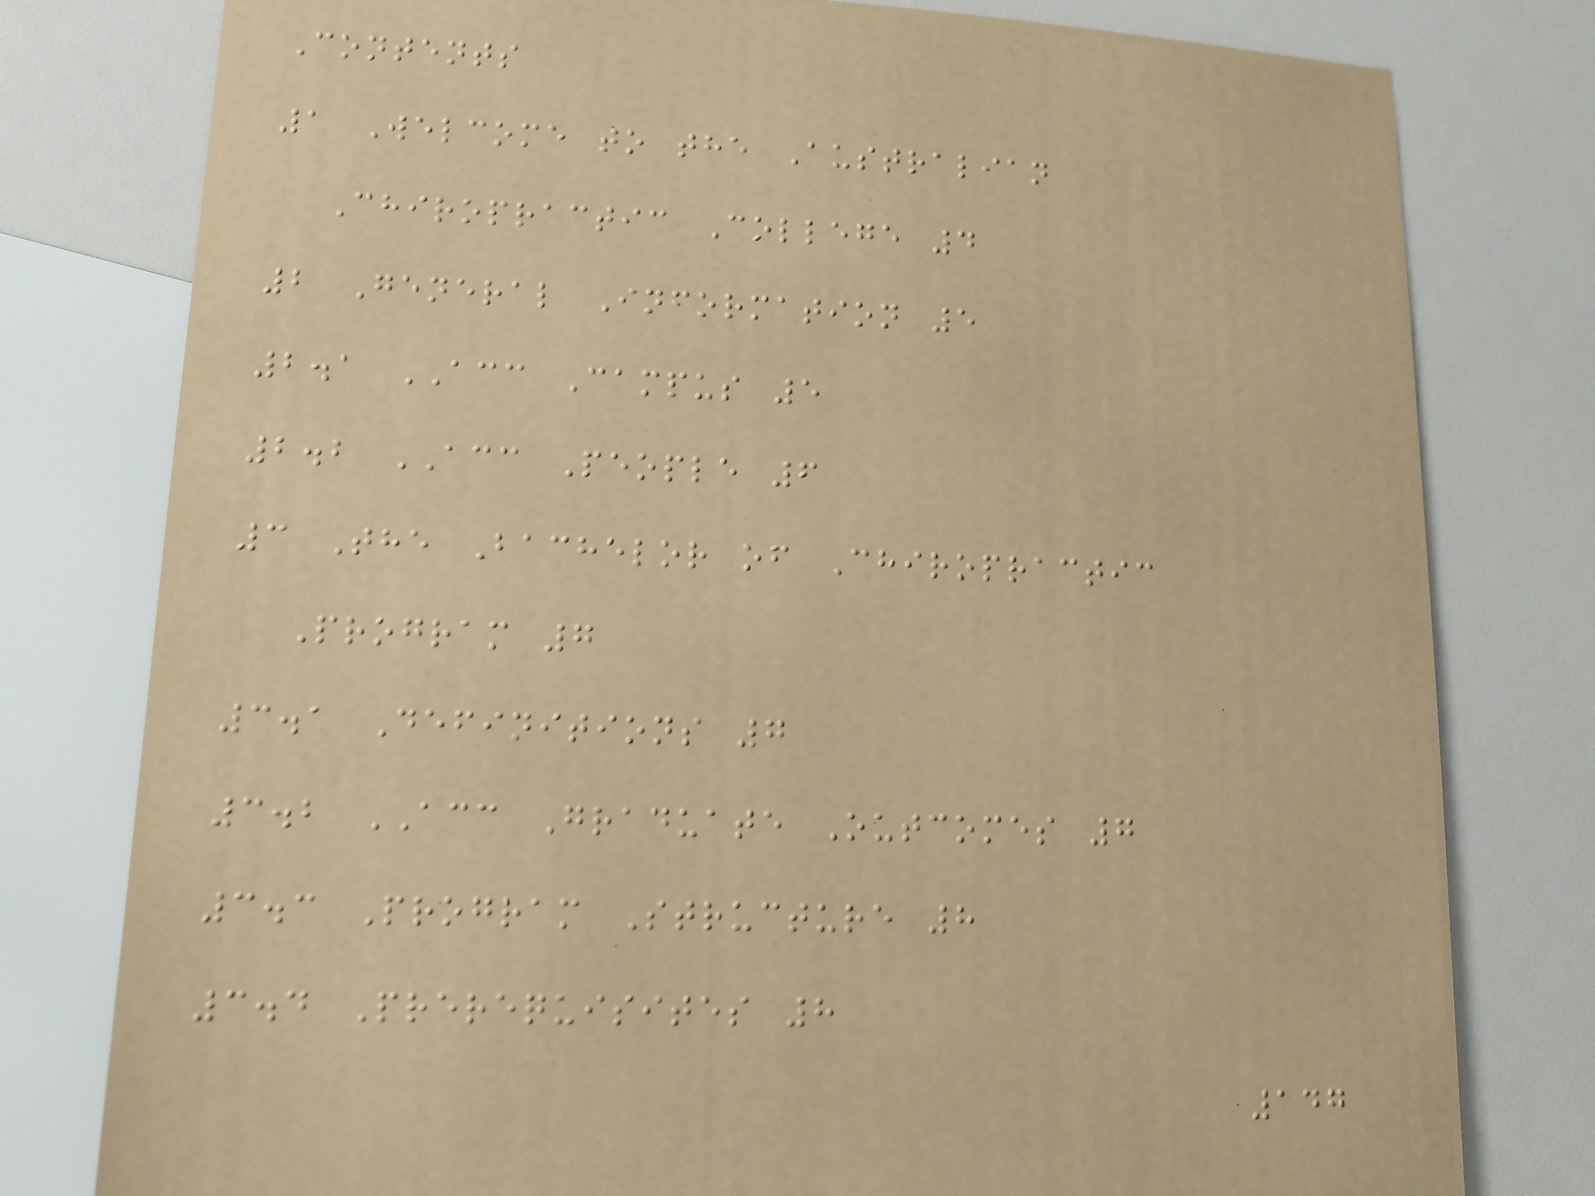Contents
1 Welcome to the Australian
Chiropractic College 4
2 General Information 5
2.1 ACC Campus 5
2.2 ACC People 6
3 The Bachelor of Chiropractic
Program 7
3.1 Definitions 7
3.2 ACC Graduate Outcomes 7
3.3 Program Structure 8
3.4 Prerequisites 8
147
